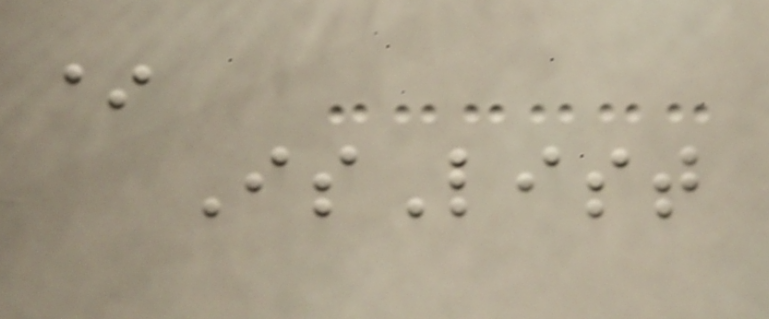*
IsList
